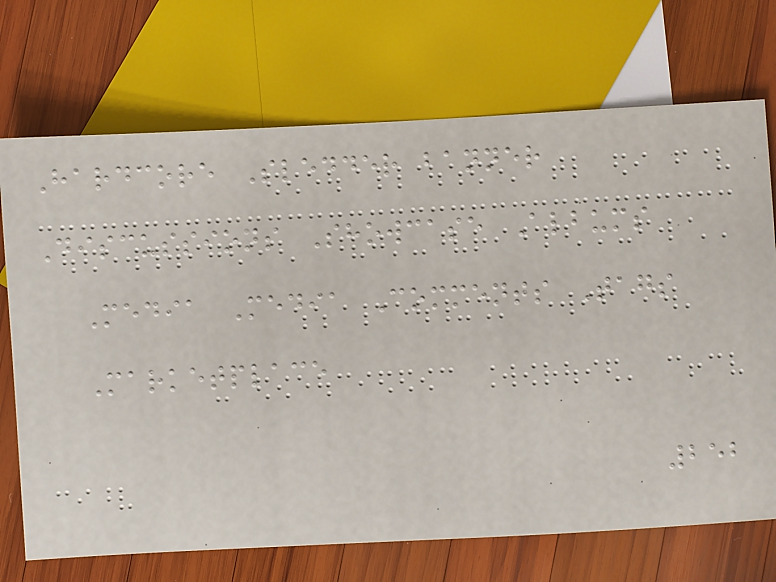Hardcore Sledder banner
Discussions Showcase Albums
Media Media Comments Tags
Marketplace
252
